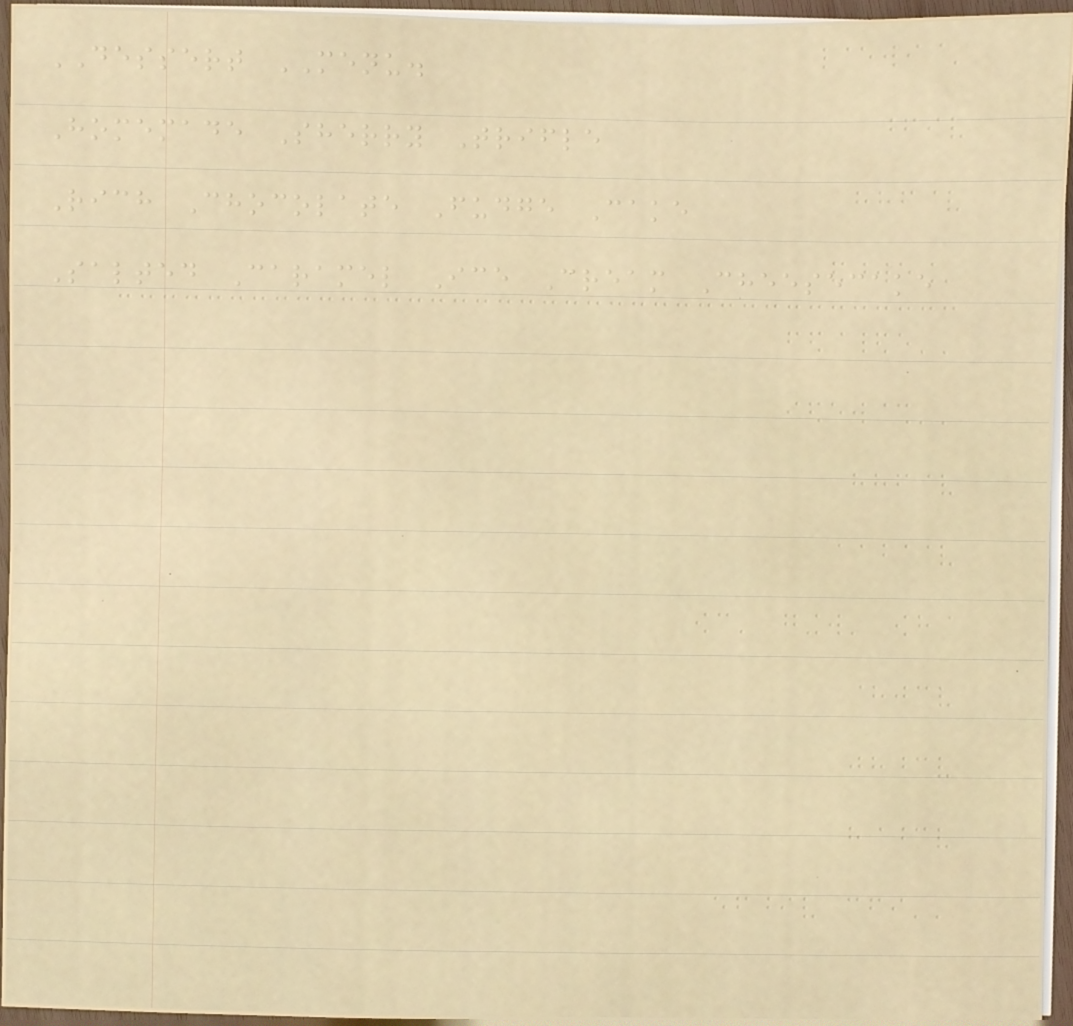DESSERT MENU.
Homemade Sherry Trifle
Rich Chocolate Fudge Cake
Salted Caramel Ice Cream Cheesecake
